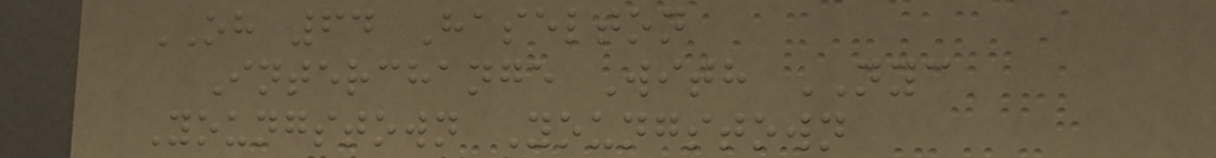OH 64 Haselton
Interchange With NYC
Youngstown Youngstown
